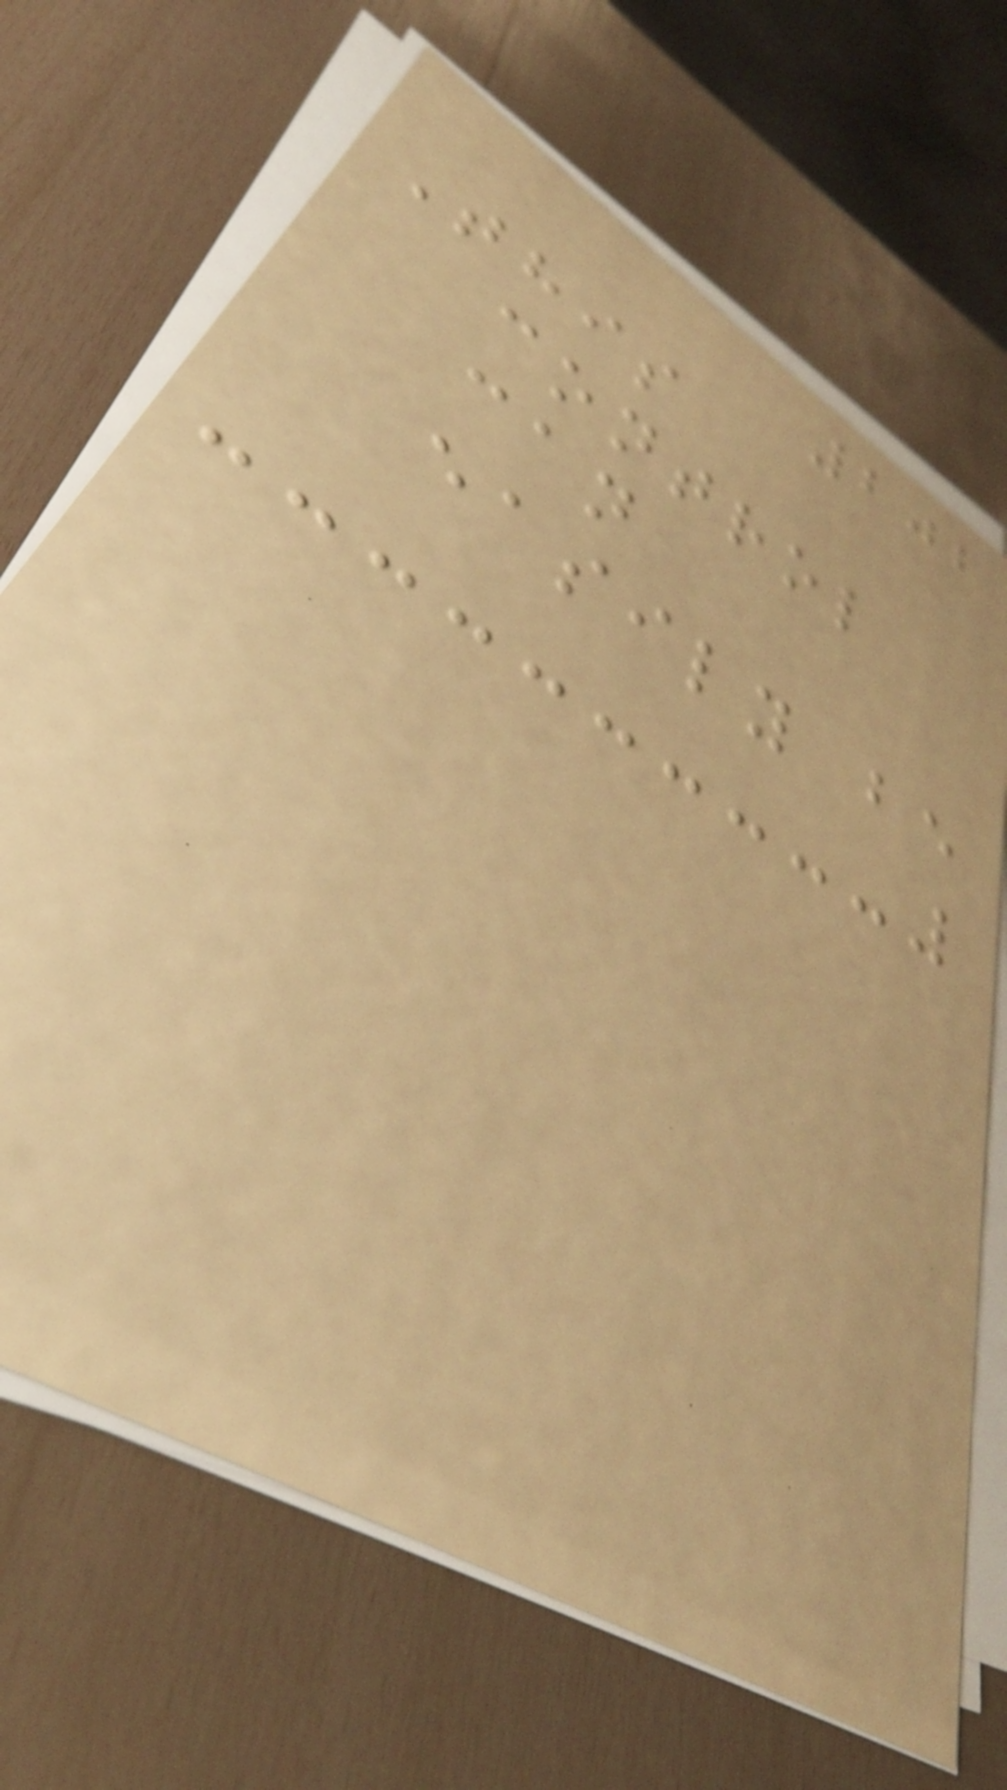202
This
control
can
easily be
